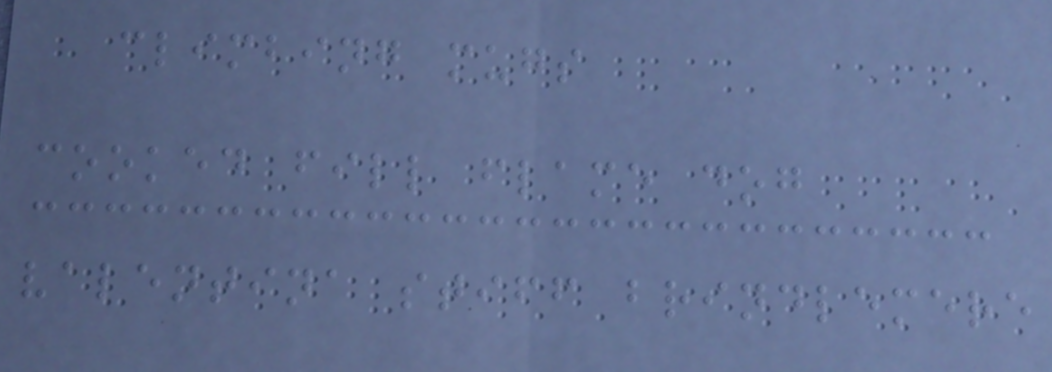climbing mugs
cooked fill flame dog
valentina stiff brindlemere
